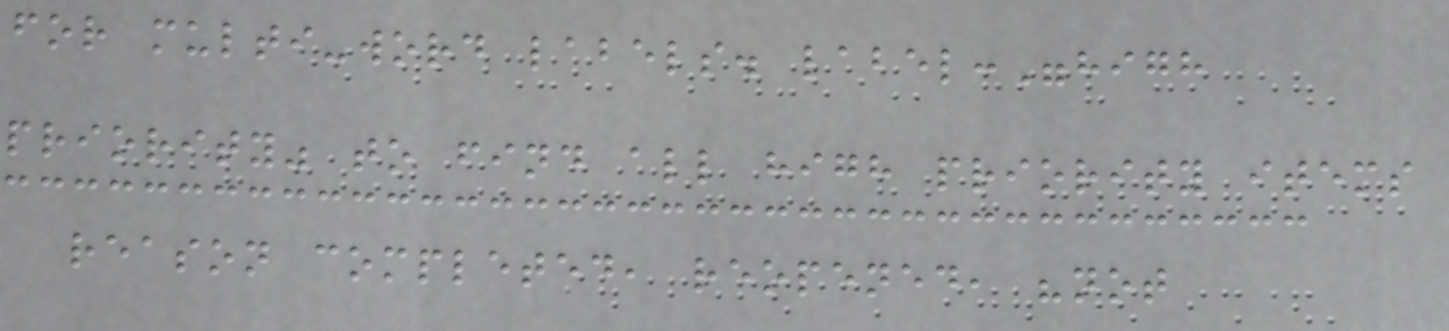for multi-word labels. label:"high
priority" to find all high priority items
reason completed, reopened, "not
